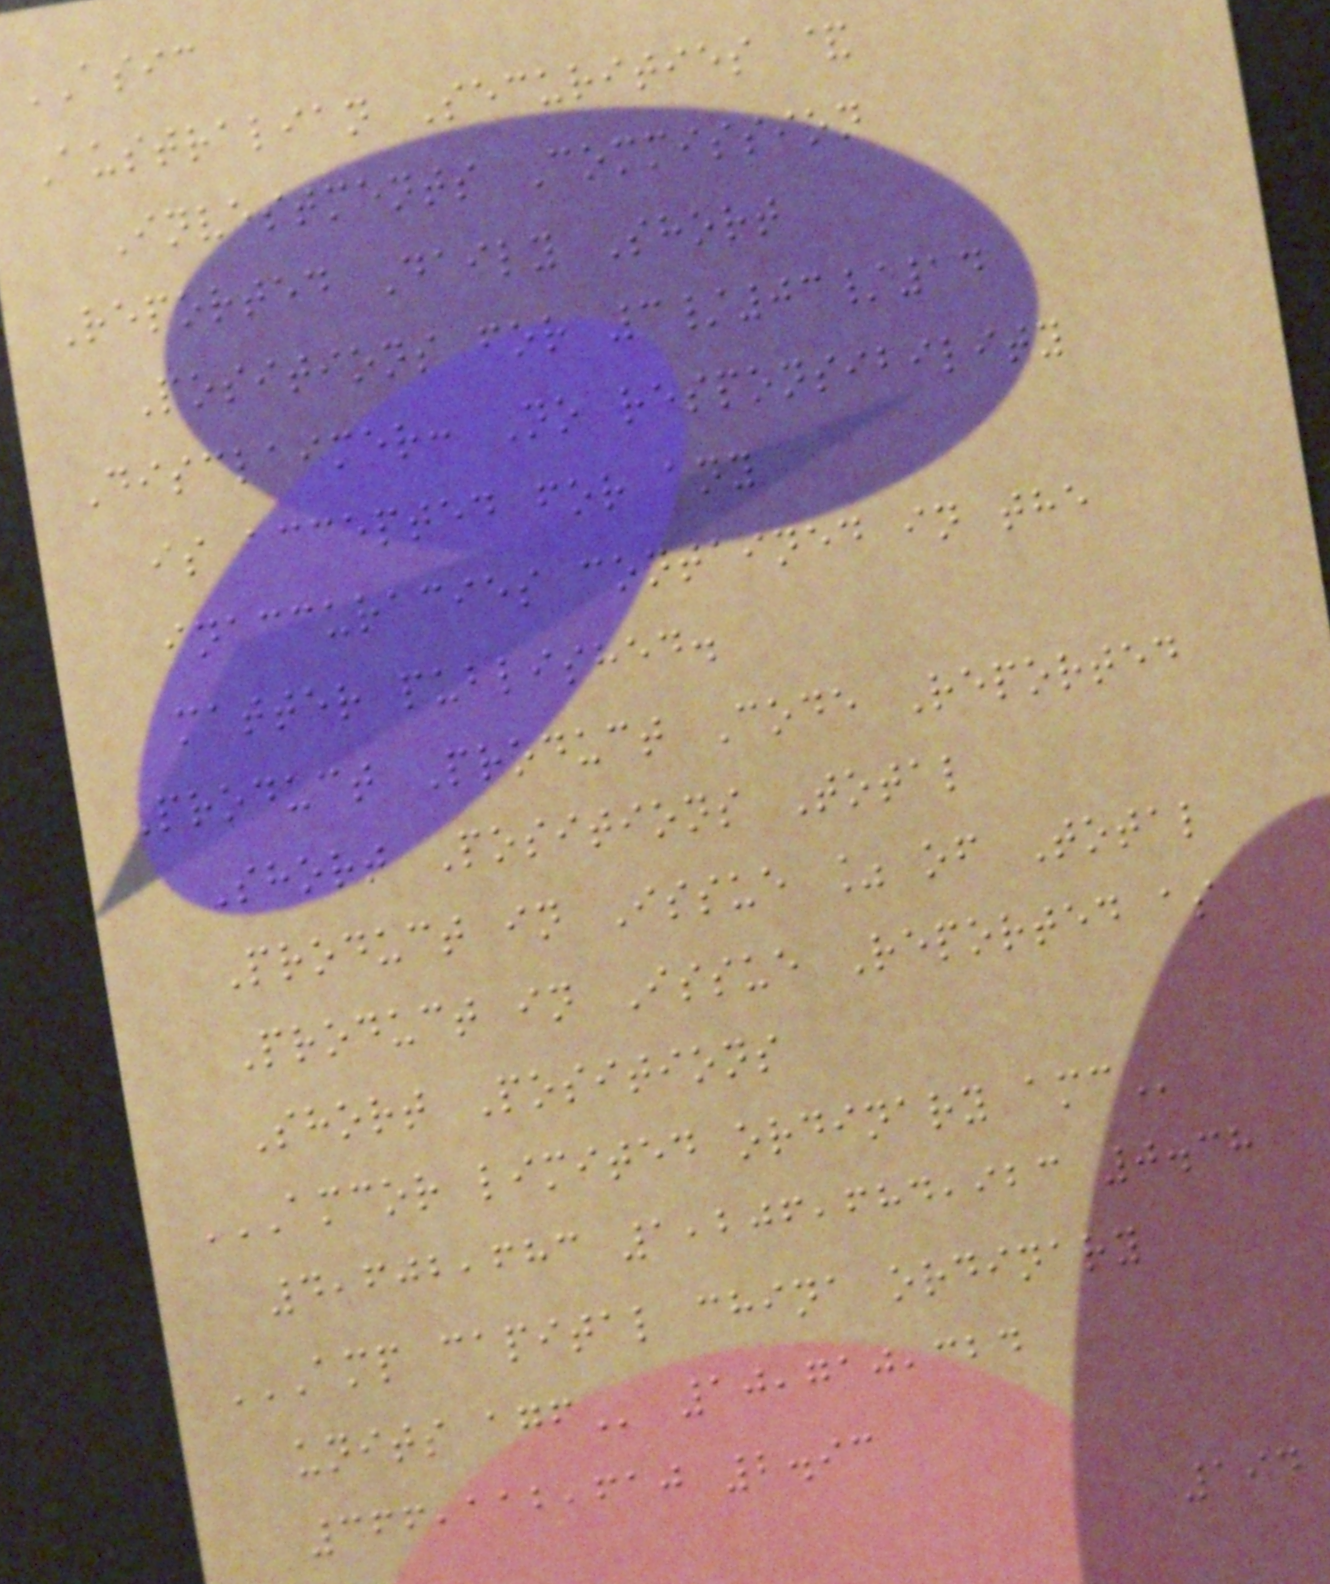ASIC
Australian Securities &
Investments Commission
Reported Daily Short
Positions for 3/03/14
Disclaimer: No responsibility
is accepted for any
inaccuracies contained in the
matter published.
Product Product Code Reported
Short Positions Total
Product in Issue % of Total
Product in Issue Reported as
Short Positions
AMCOR LIMITED ORDINARY AMC
4,602,683 1,206,684,923 0.38
AMP CAPITAL CHINA ORDINARY
UNITS AGF 10,710,324
366,112,610 2.93
194
